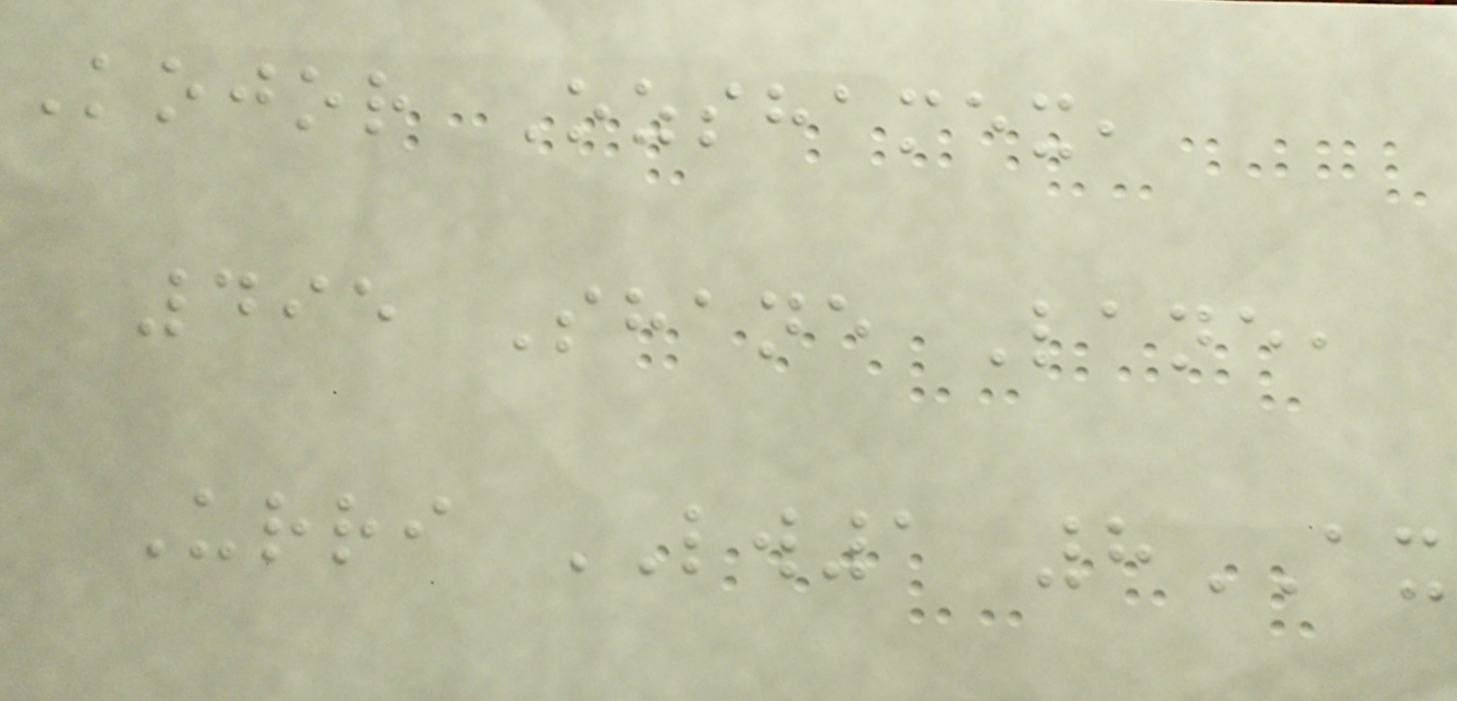Kojor Ozshamex,
495 Shane Lane,
Urri LW1 8AX
